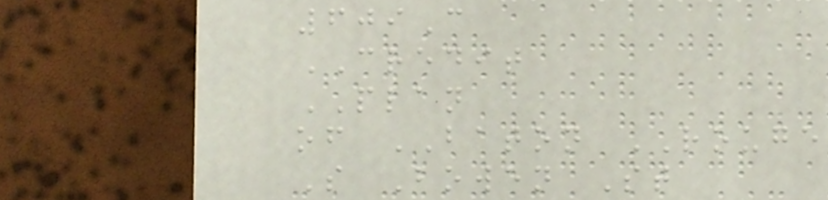609C
CREDIT
PLAN
of BATON ROUGE
S Bowen St
